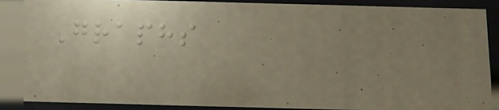Graphs
